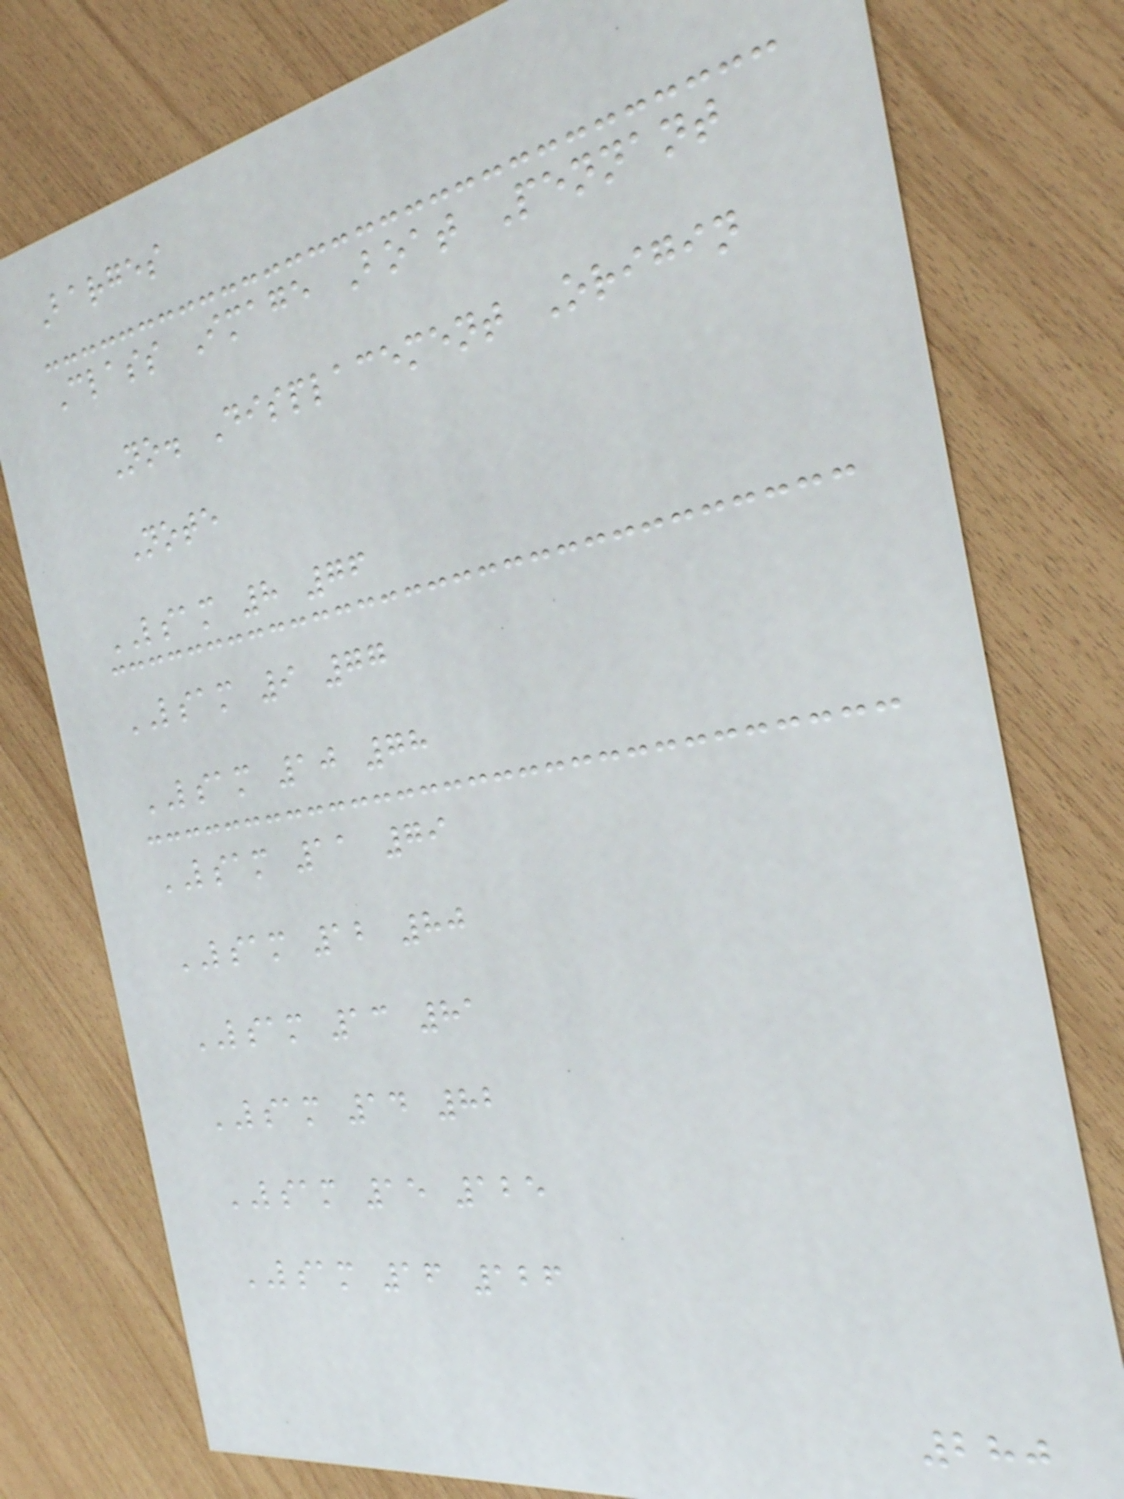Barges
Class Image Boat Pennant
No. Displacement Origin
Note
LSAM 8 76
LSAM 9 77
LSAM 10 78
LSAM 11 79
LSAM 12 80
LSAM 13 81
LSAM 14 82
LSAM 15 125
LSAM 16 126
280
